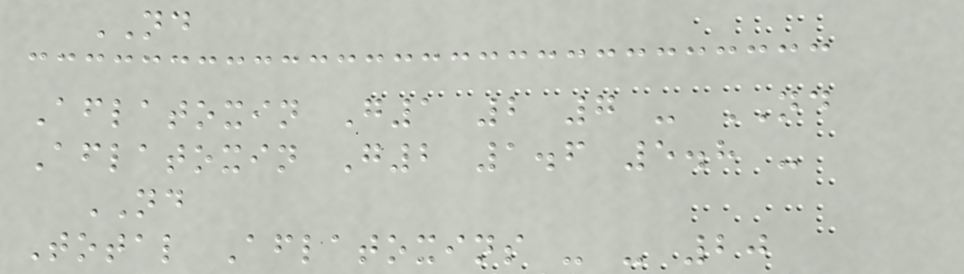ND
Aflatoxin G1 2 7 - ND
Aflatoxin G2 1.6 5.8 -
ND
Total Aflatoxins - - 20
